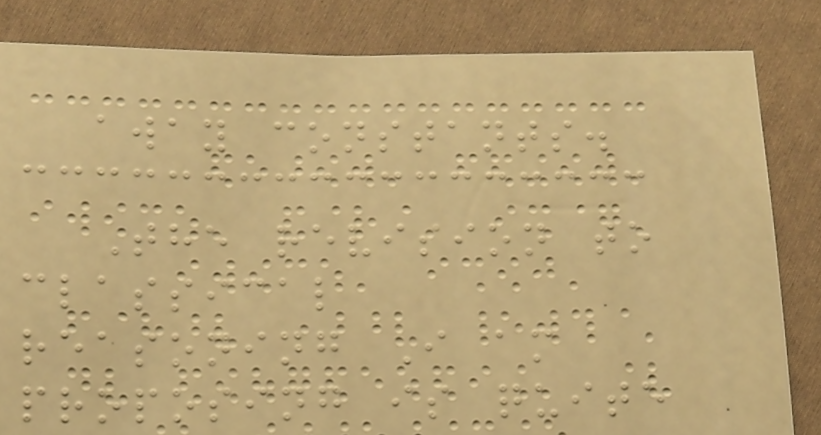away constants.
The revision to
classical
reasoning I am
proposing is quite
